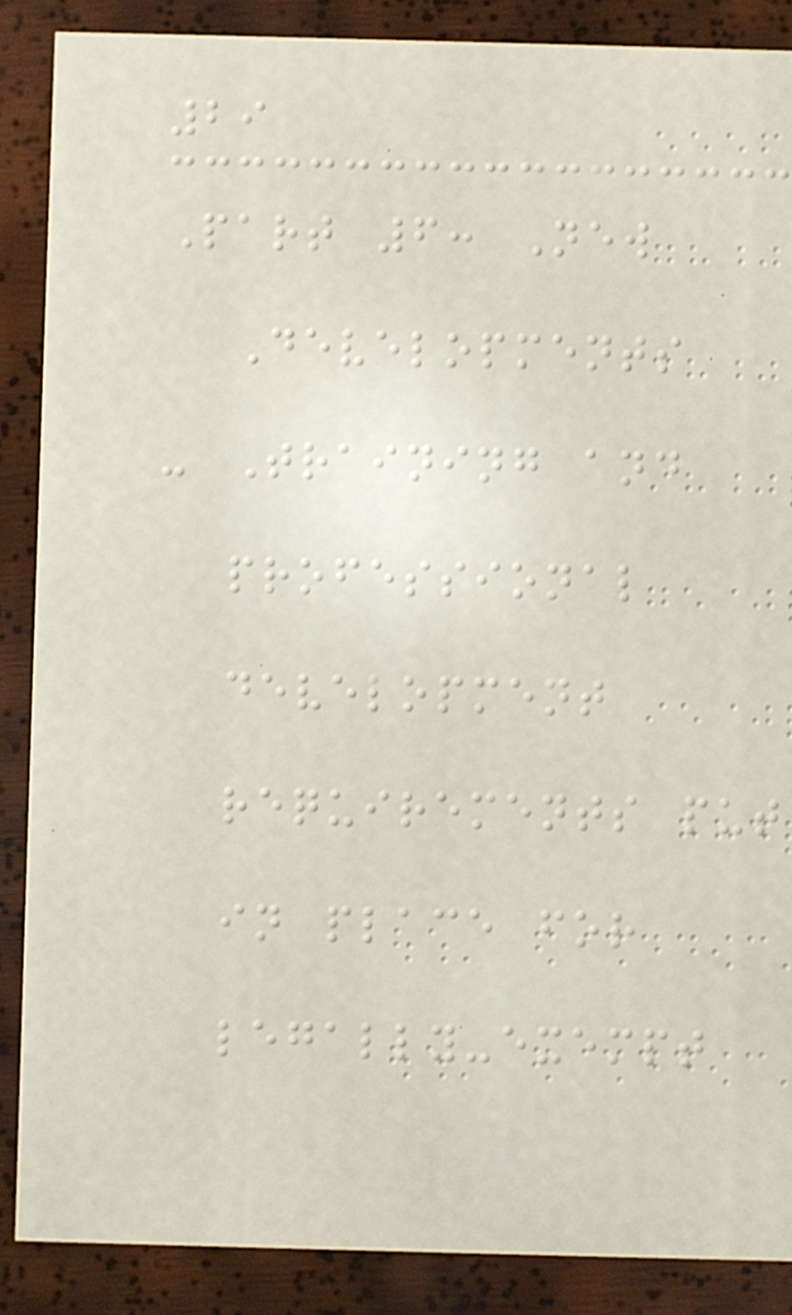29
Part 6: New
Developments
- Training and
professional
development
requirements put
in place for
legally-exempt
